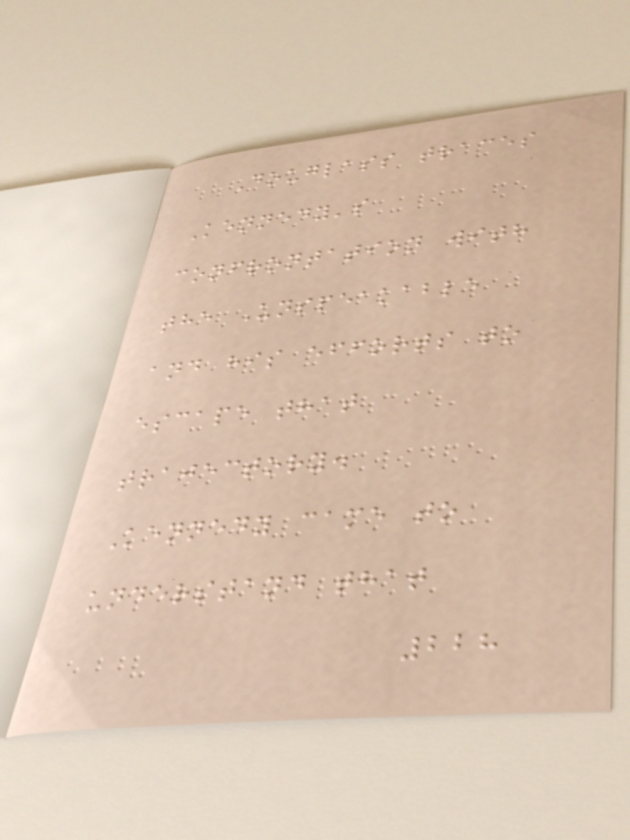Douglass traces
Kennedy's
confrontation with
the Unspeakable
and his efforts to
escape that
trajectory.
Kennedy came to
understand that
228
